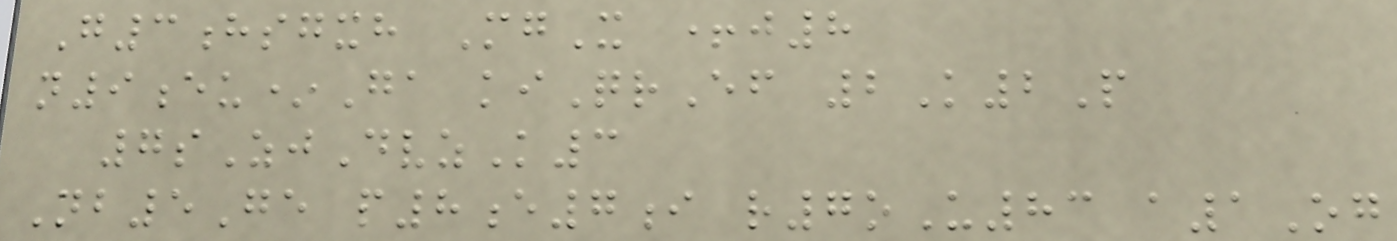G3hsgxh MgX +j8
n9eu*Ga kiQrEf 2K2P
7sZjDvzK3
Nb5Ge p8e7i r7oU83 a1Og
